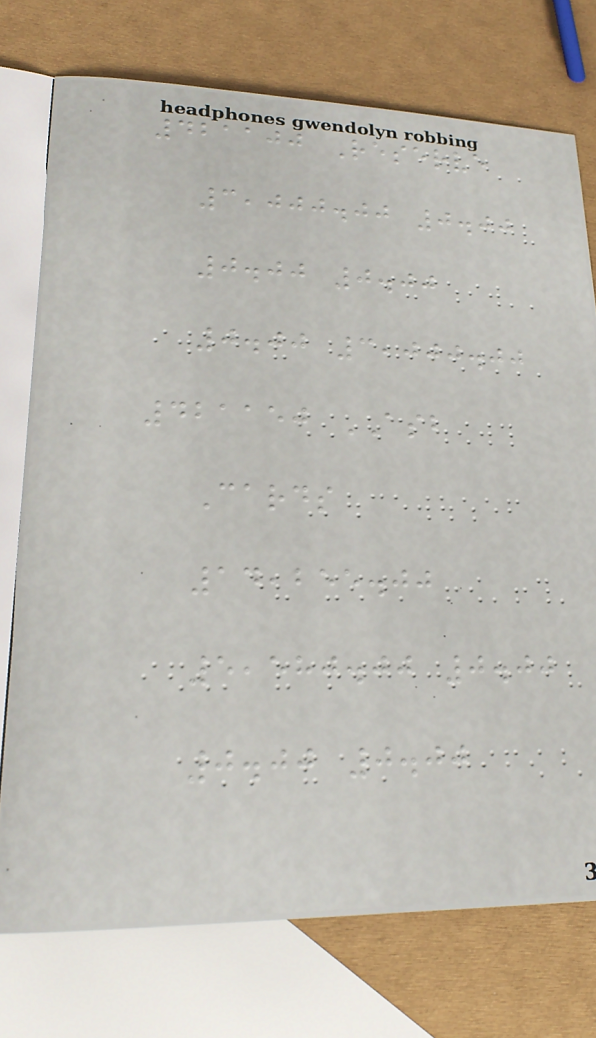421100 Reserve
3,000.00 0.00
0.00 0.00
0.00 3,000.00
421150 ASB
Cards
14,255.00
5,580.00 0.00
0.00 0.00
